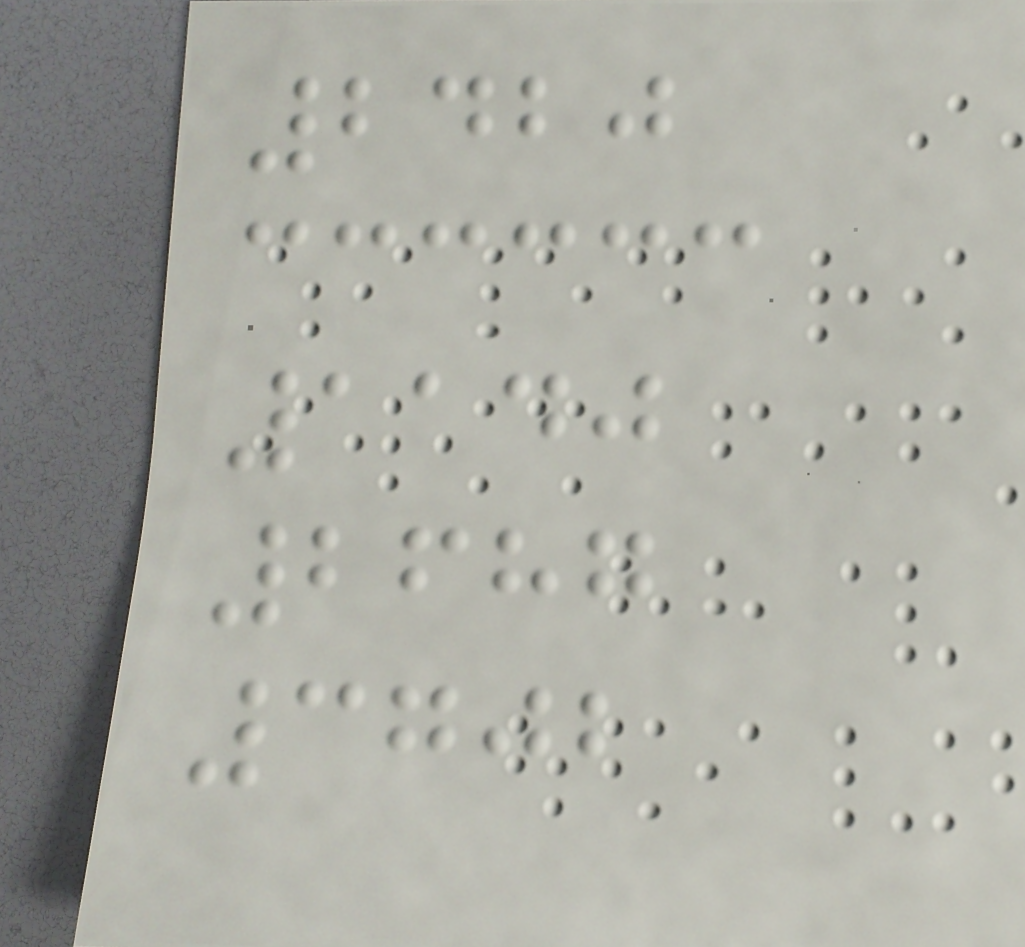2420
1140
2687
3702
